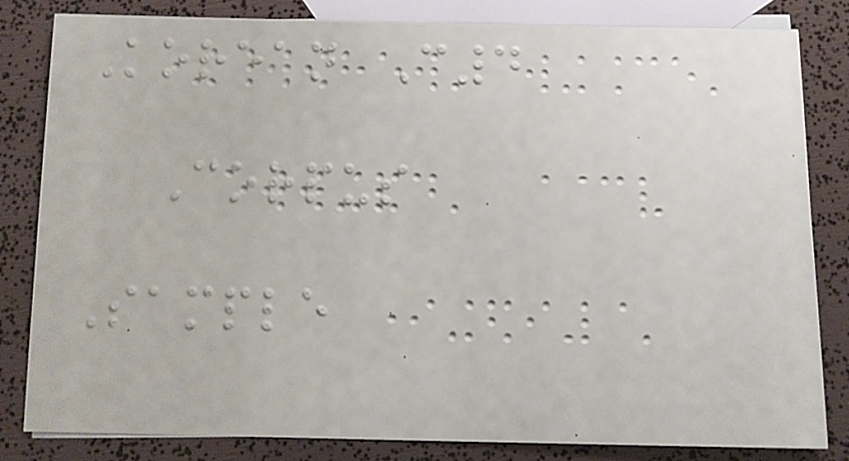Korean C4
Corpus
Sample
